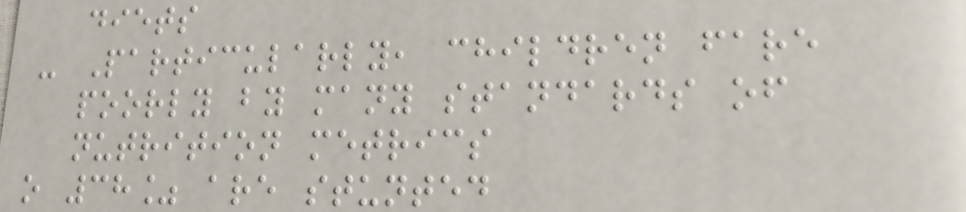diets
- Particularly, children fare
poorly by many standards of
nutrition metrics
o 38% are stunted
